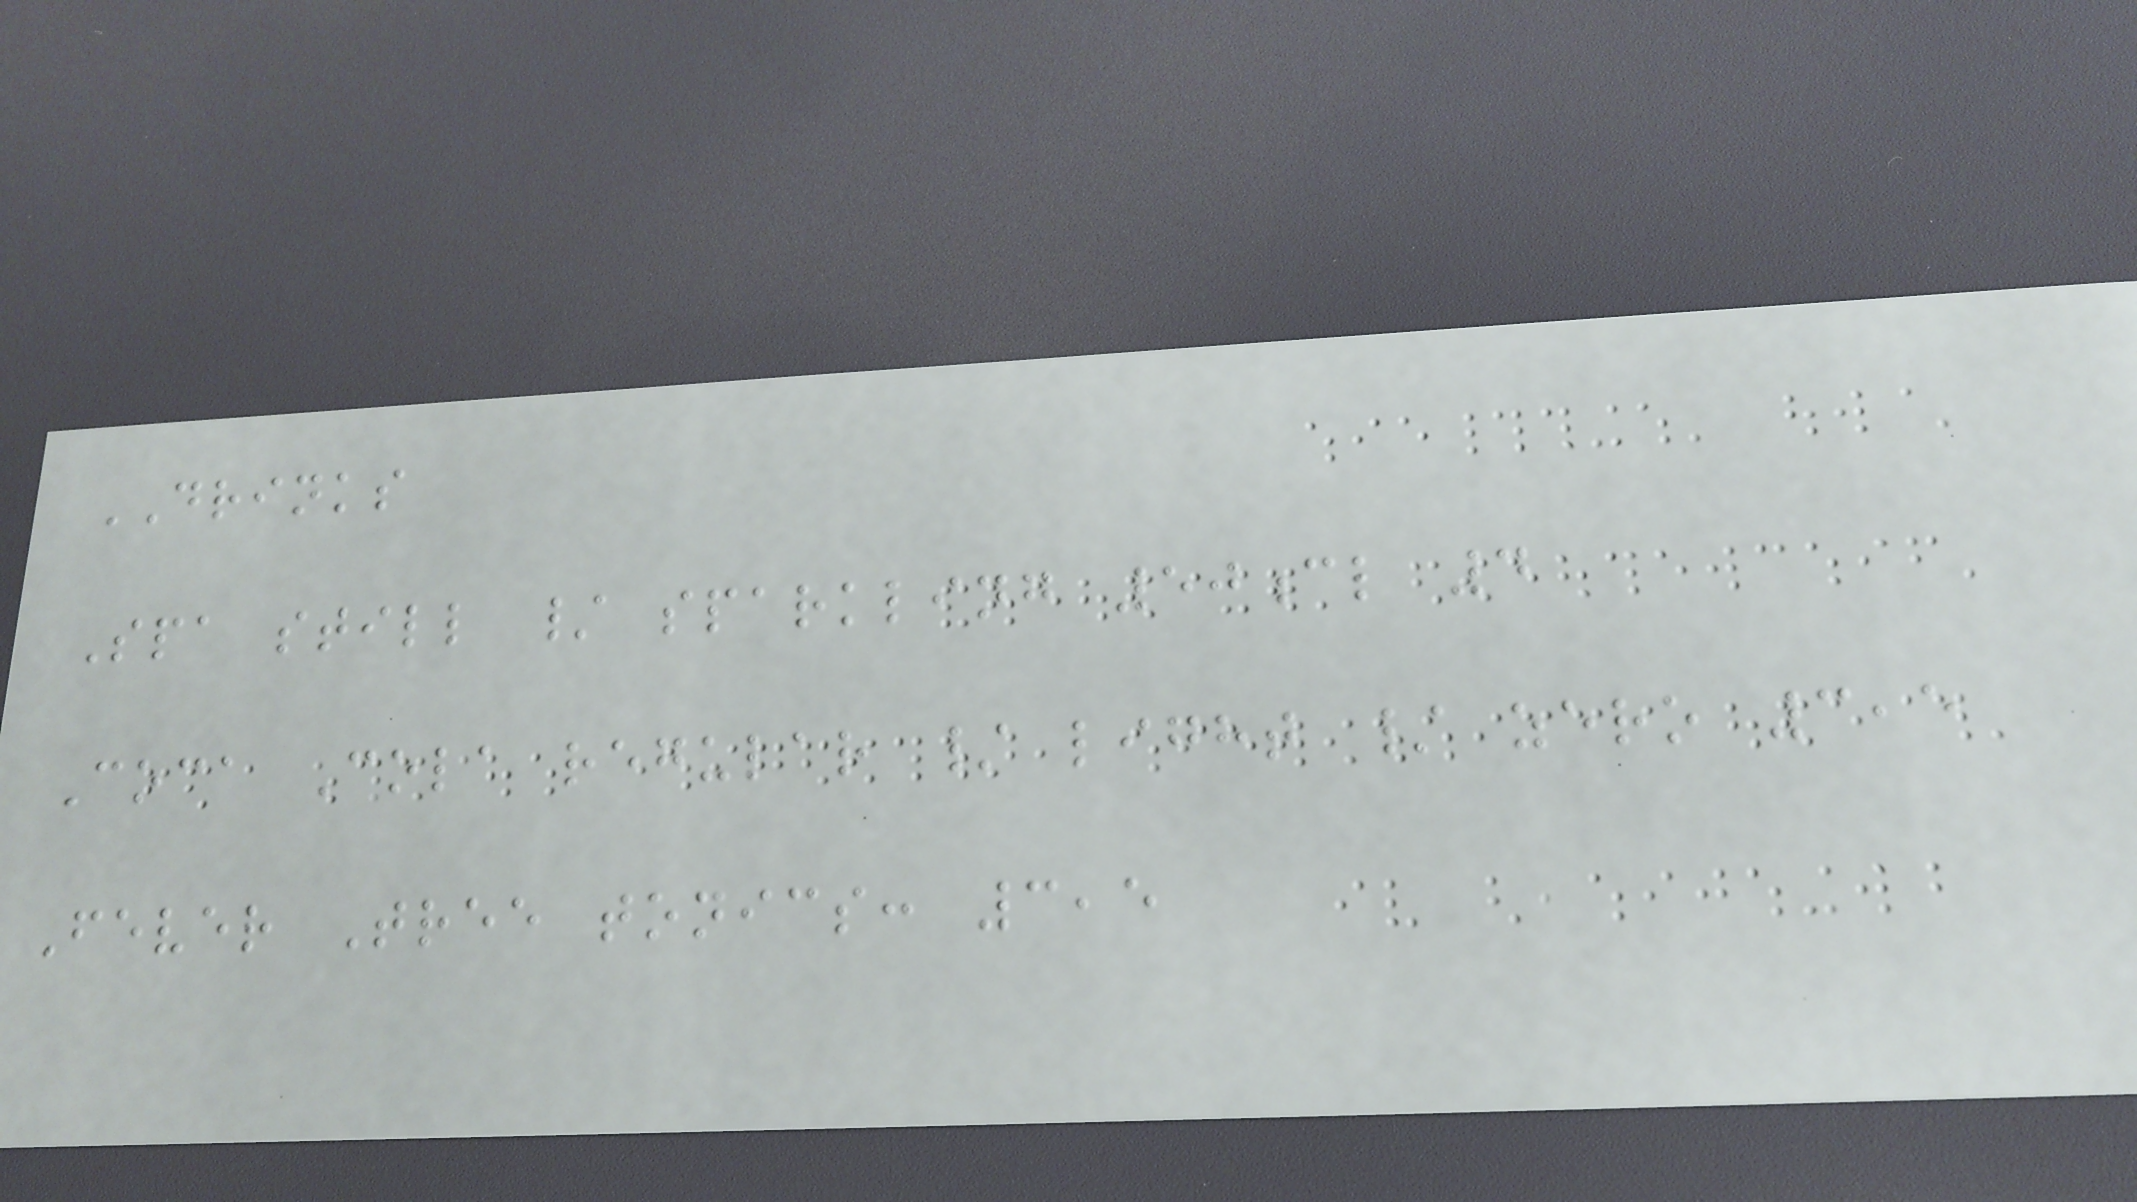DRINKS
Spa still / sparkling 50cl 4
Coca Cola regular / light / zero 3,5
Fever Tree tonics: 3,5
